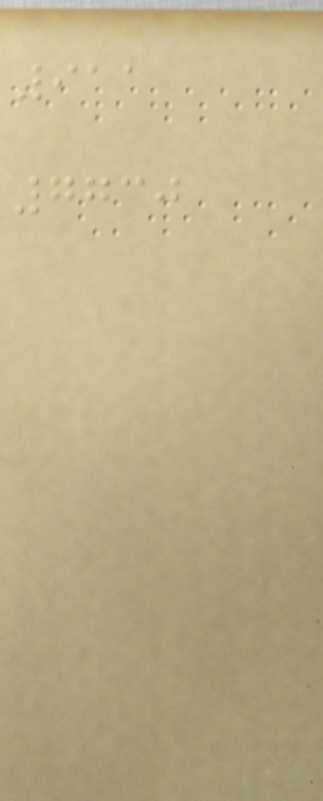911
7730
